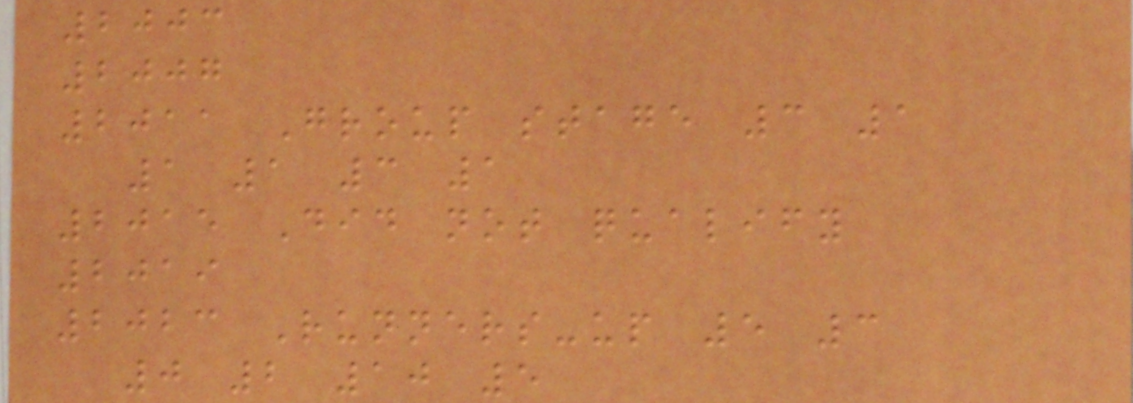2003
2007
2011 Group stage 3 1
1 1 3 1
2015 Did not qualify
2019
2023 Runners-up 5 3
0 2 10 5
